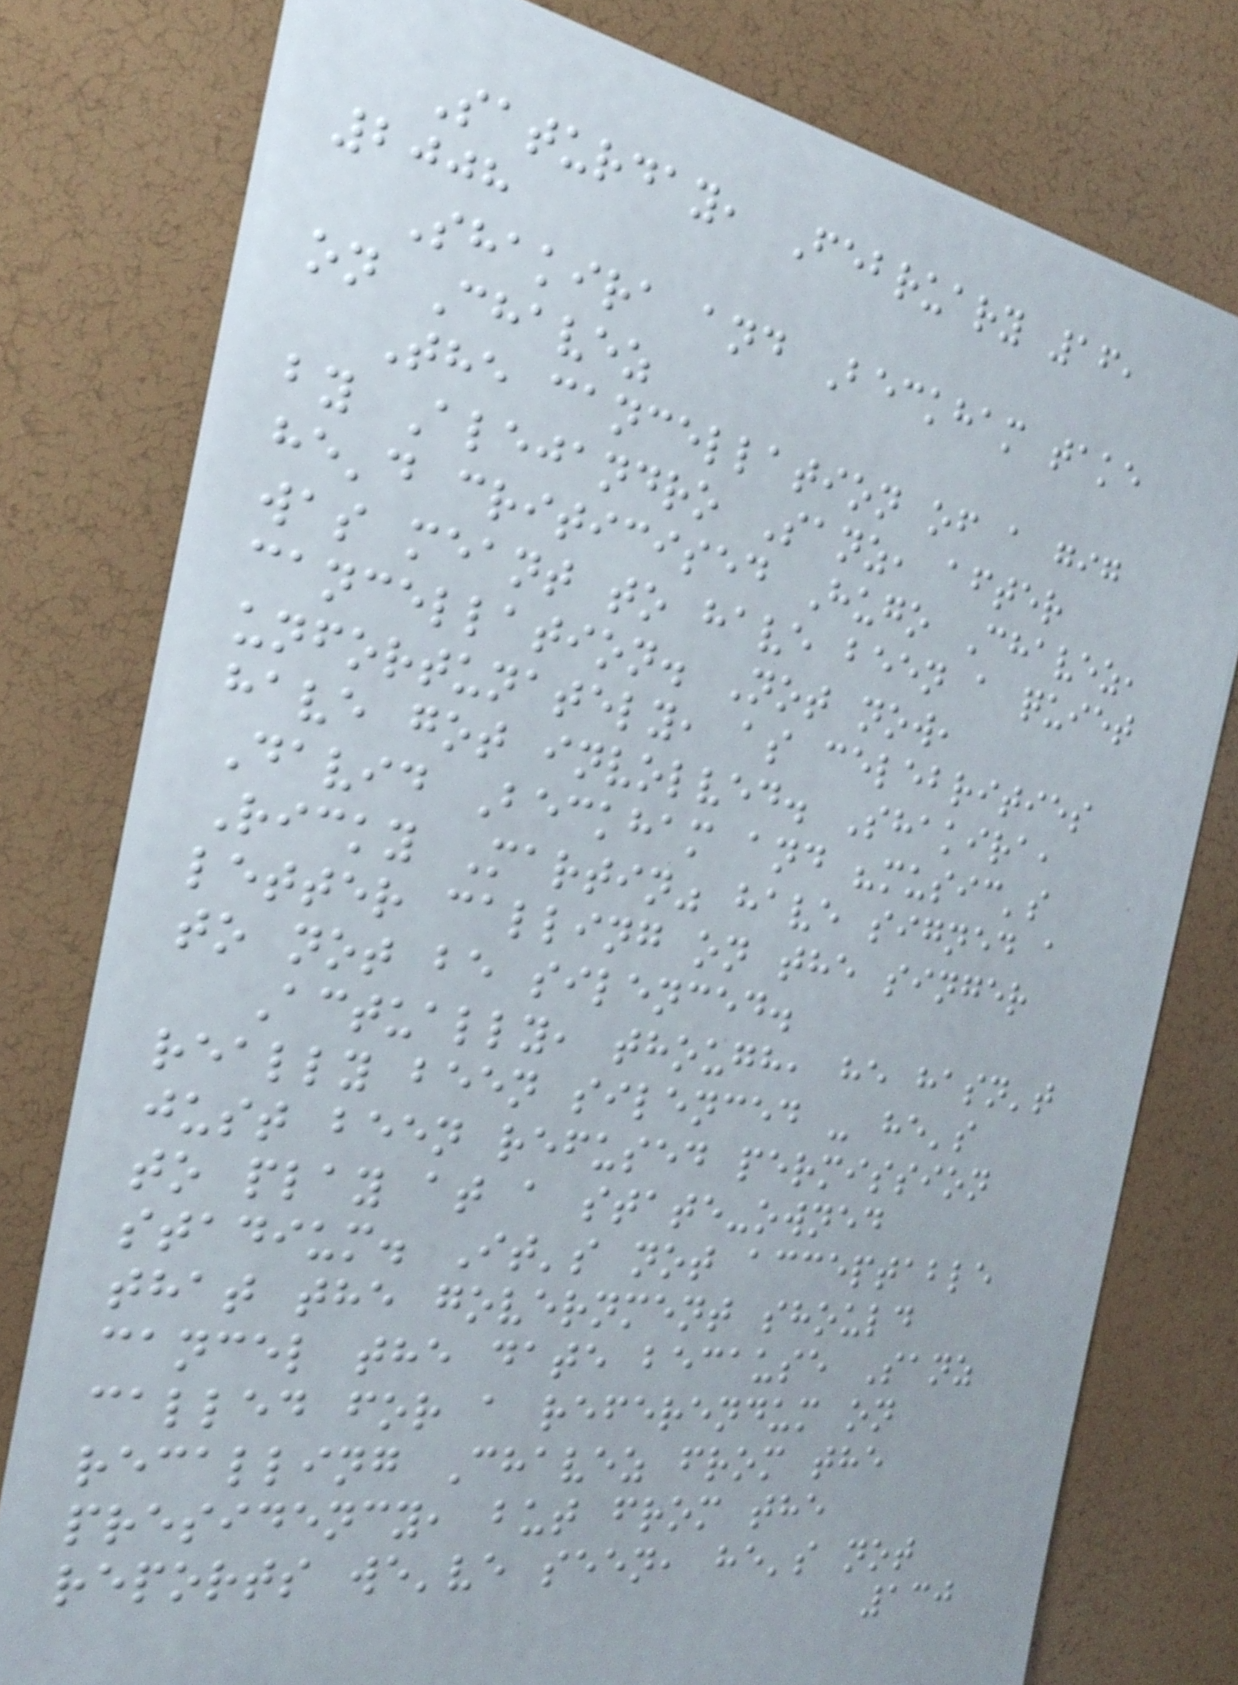Saturday, February 16,
2008
Shakira and Beckham take
on Chavez
The cancellation of a gig
by Alejandro Sanz, after
he'd criticised Hugo Chavez,
was meant to have been a quiet
cancellation. Not now,
unfortunately, as celebrities
have got involved. Shakira,
David Beckham and "music's
Ricky Martin" have signed a
letter calling on the singer
to not be silenced.
Actually, though, he hasn't
really been silenced - he's
just been refused permission
to play at a state-owned
stadium. It's not acceptable
that the government should
cancel the date because Sanz
called for a referendum on
recalling Chavez from the
presidency, but from the
reports we've seen, he's not
130
